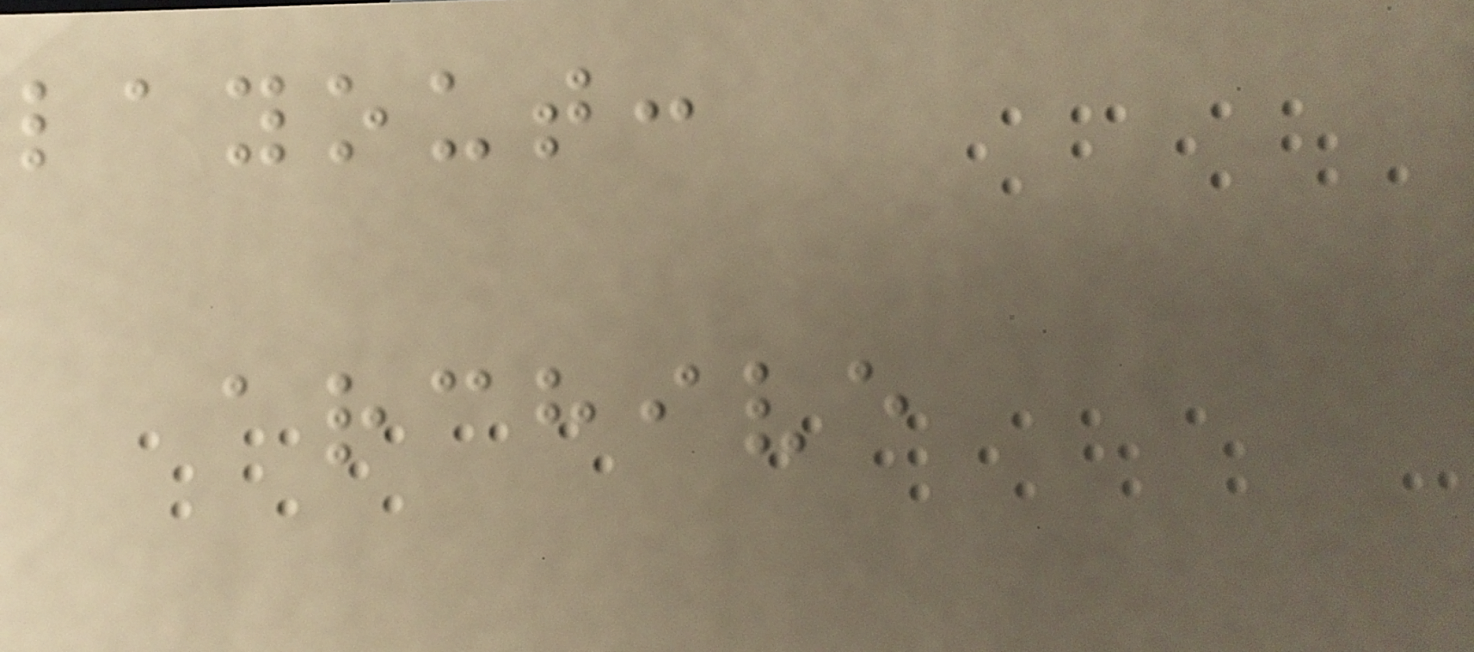layout:
archive
